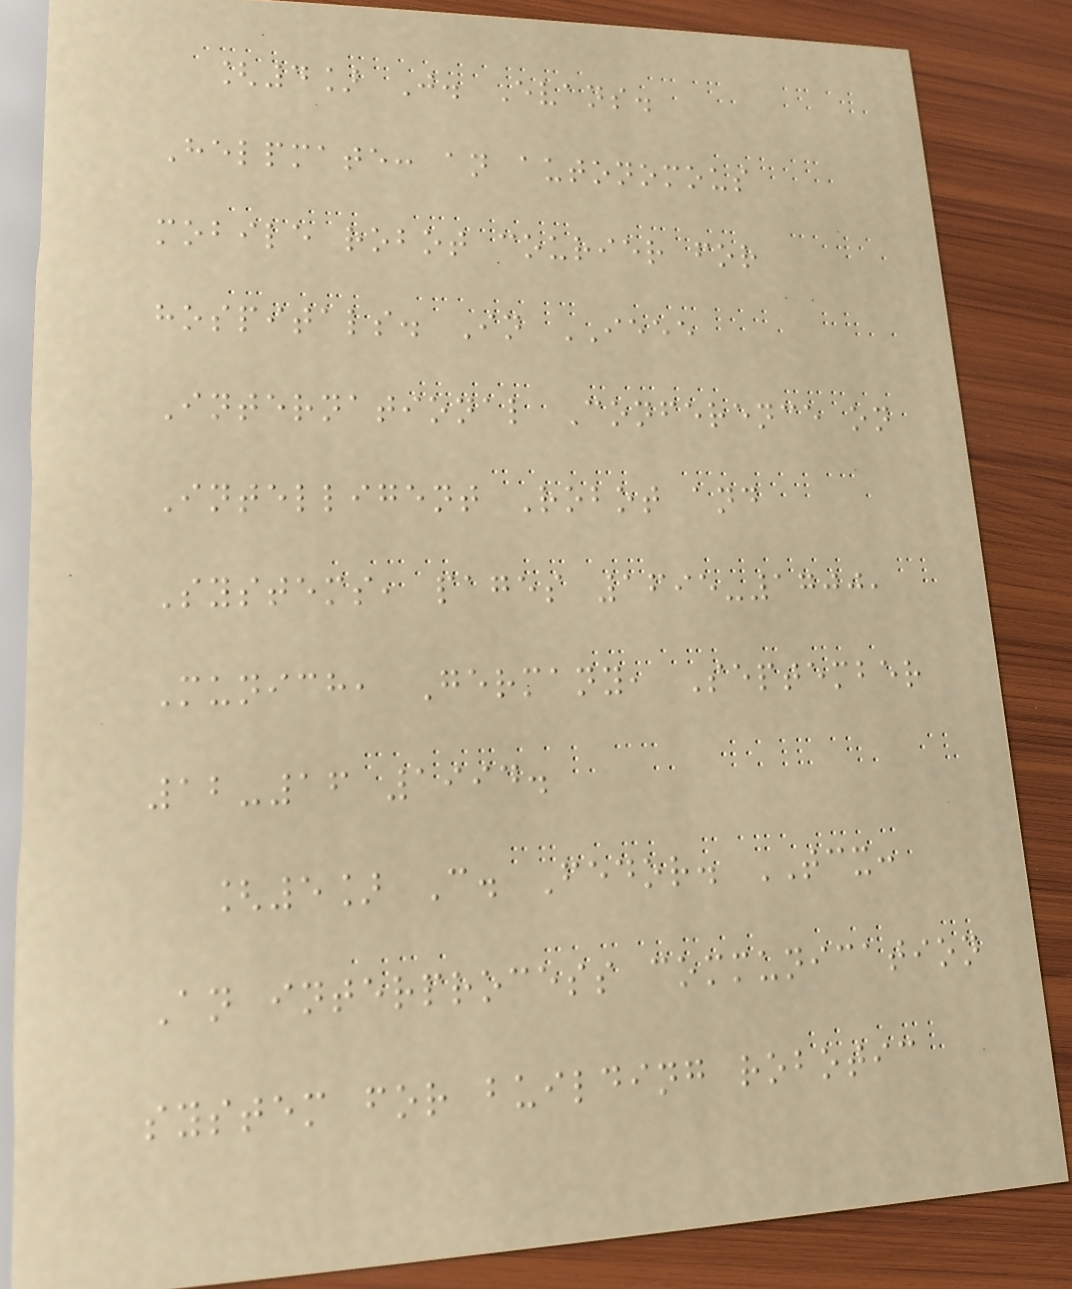[4] J. Evans.
Helpmate: an autonomous
mobile robot courier for
hospitals. In IEEE
International Conference on
Intelligent Robot and
Systems, pages 1695-1700,
Munich, Germany, September
12-16 1994.
[5] C. Fedor. TCX:
An interprocess communication
system for building robotic
